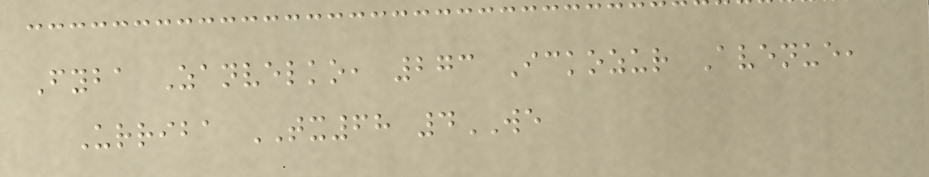Fyba Zanvelko, 273 Ickozur Avenue,
Urriba TX68 4WE
